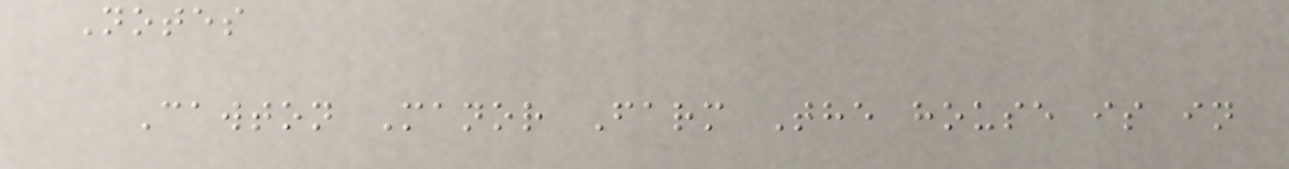Notes
Cawton Manor Farm The house is in
